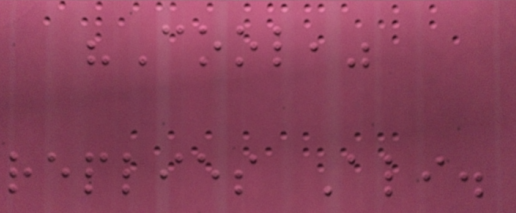"Cool,"
replies Ali.
